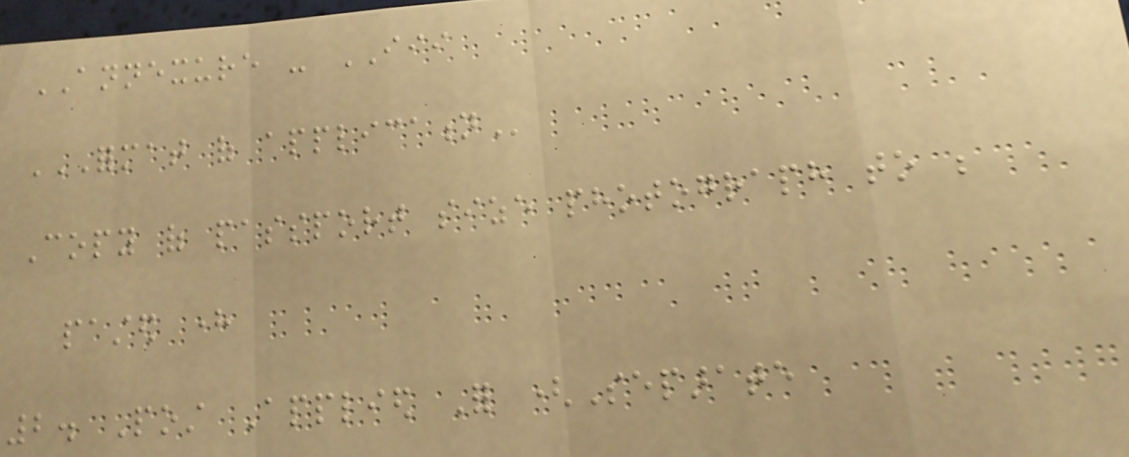ANNEXURE - III
FORMAT OF APPLICATION
Copy of passport size photograph to be
pasted here
2. Post Applied For (Separate
